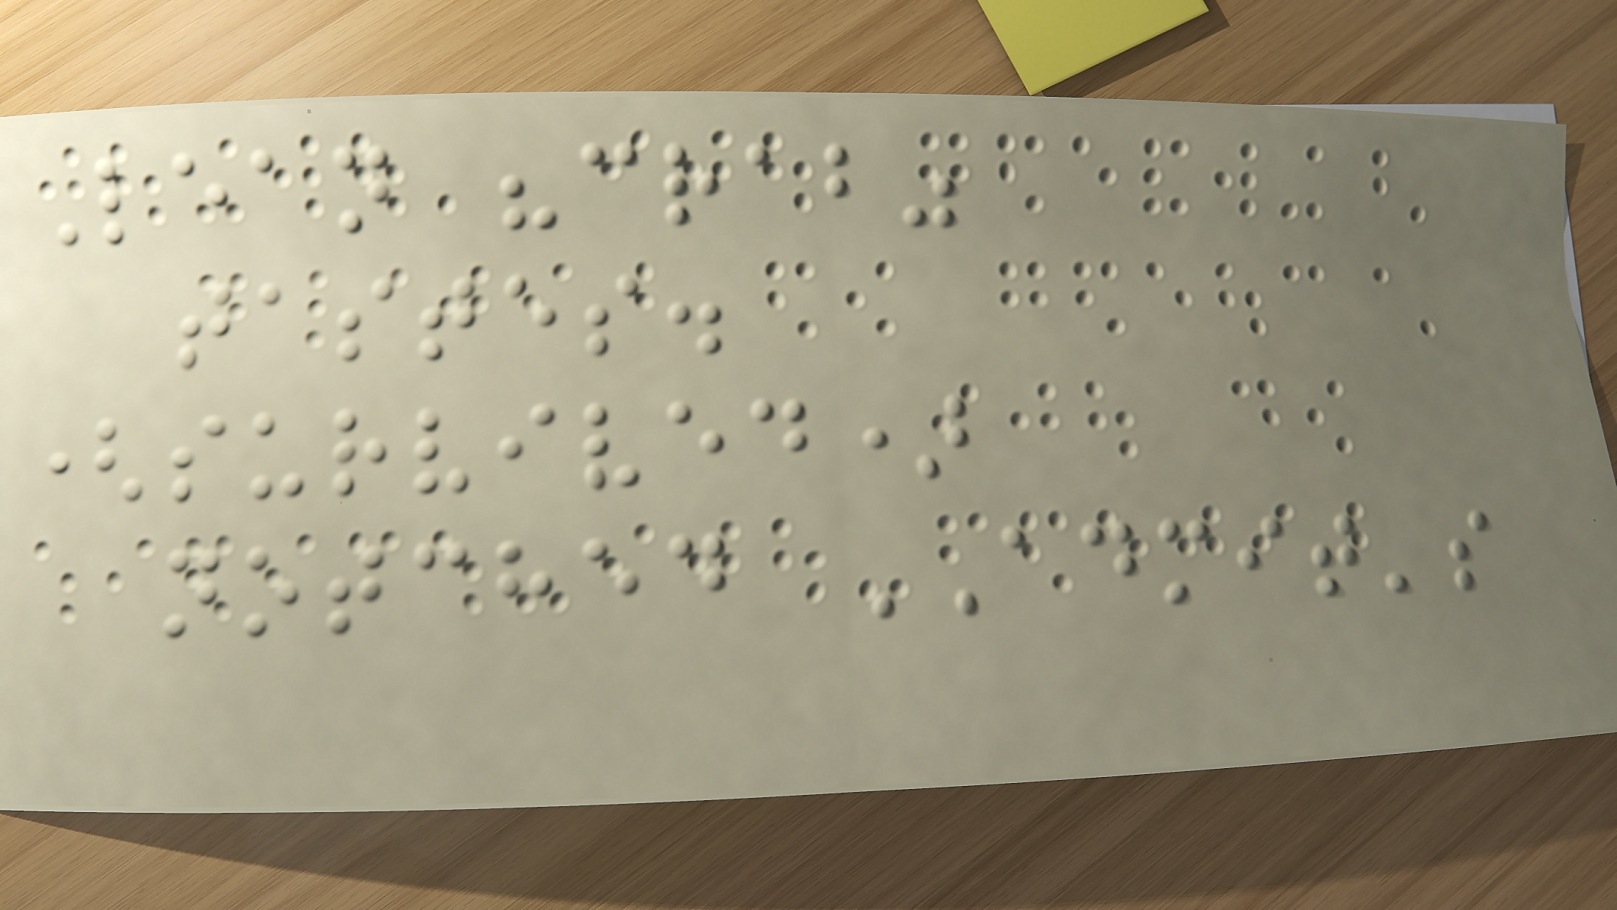Lean "crab"
tastes.
(survived)
notched ADMIT's
